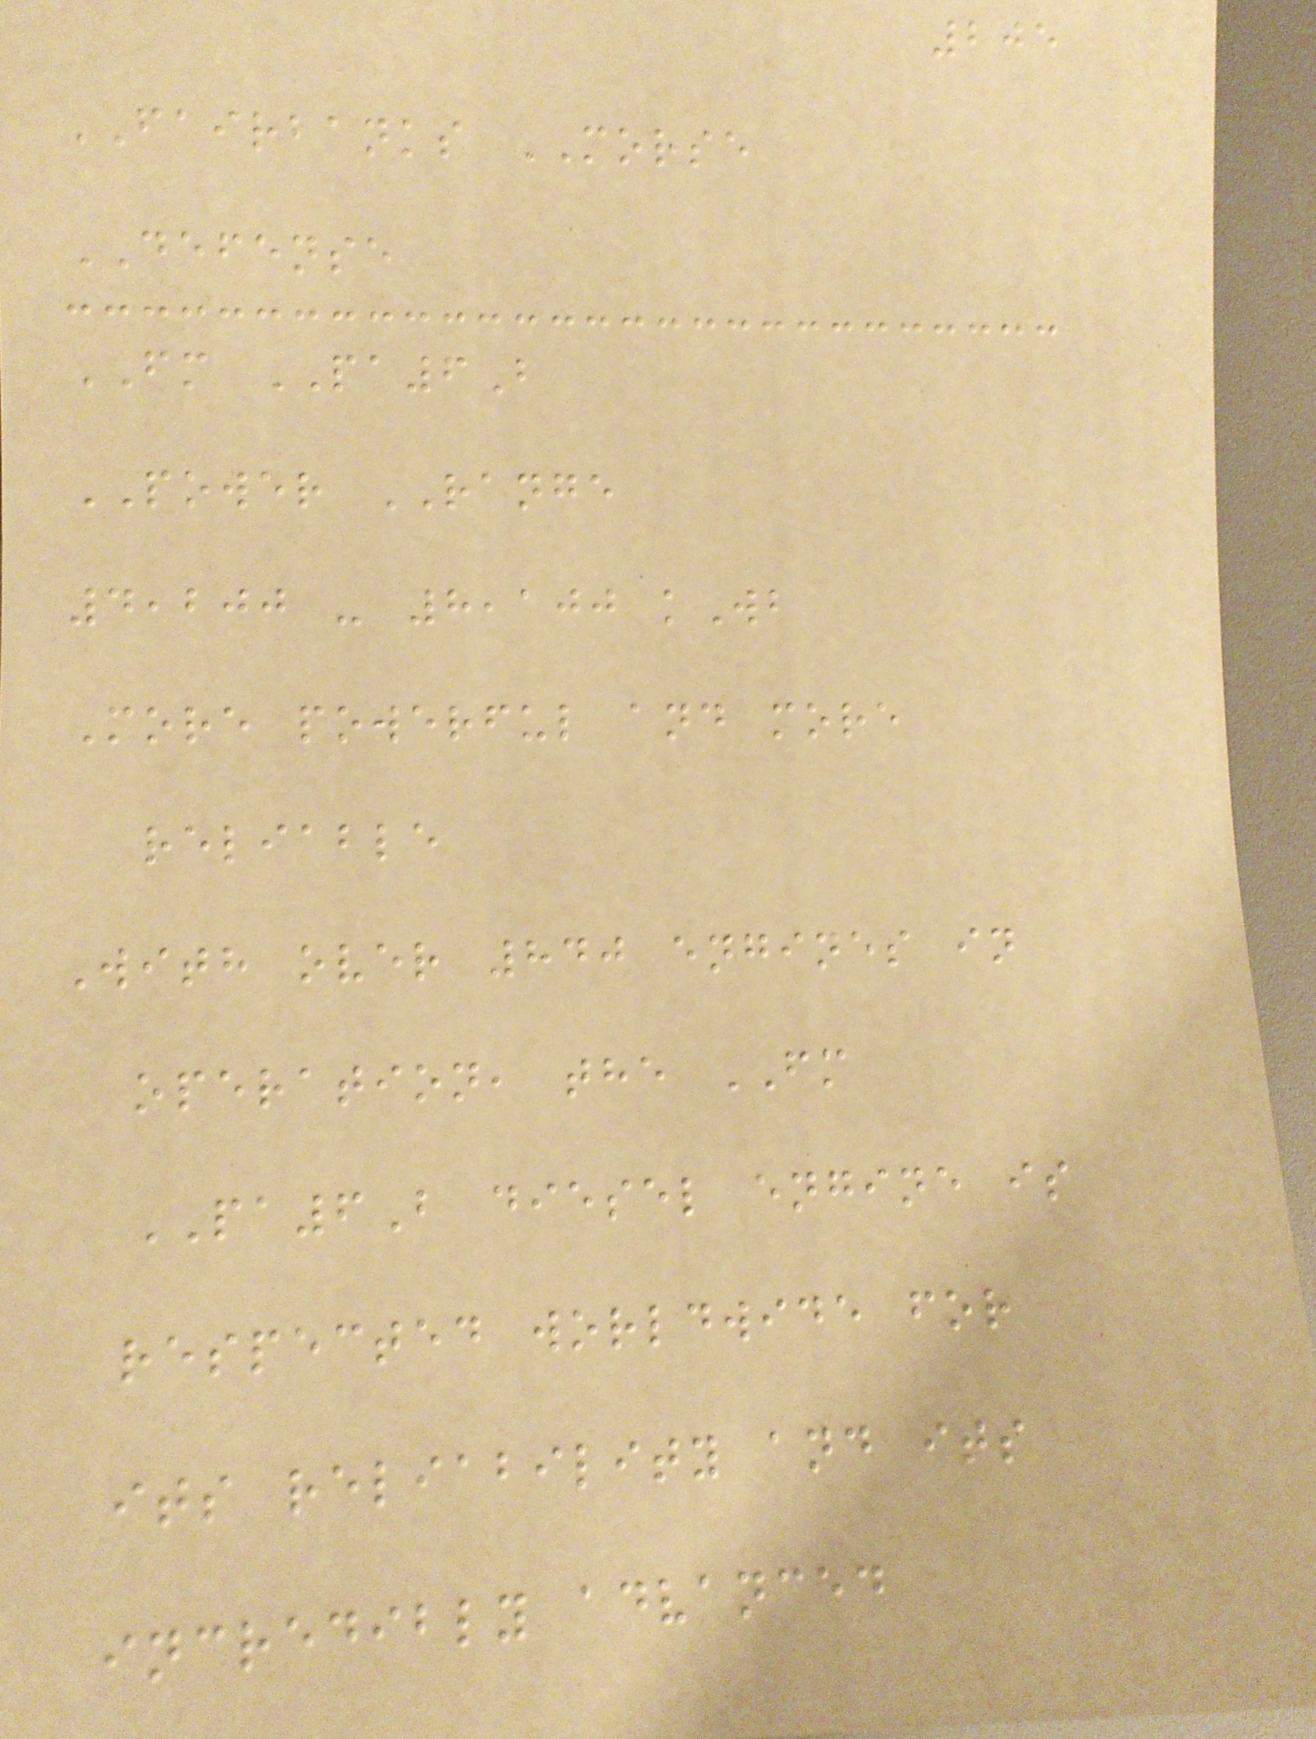205
FAIRBANKS MORSE
DEFENSE
FM PA6B
POWER RANGE
4,200 - 8,100 kWb
More powerful and more
reliable
With over 840 engines in
operation, the FM
PA6B diesel engine is
respected worldwide for
its reliability and its
incredibly advanced
